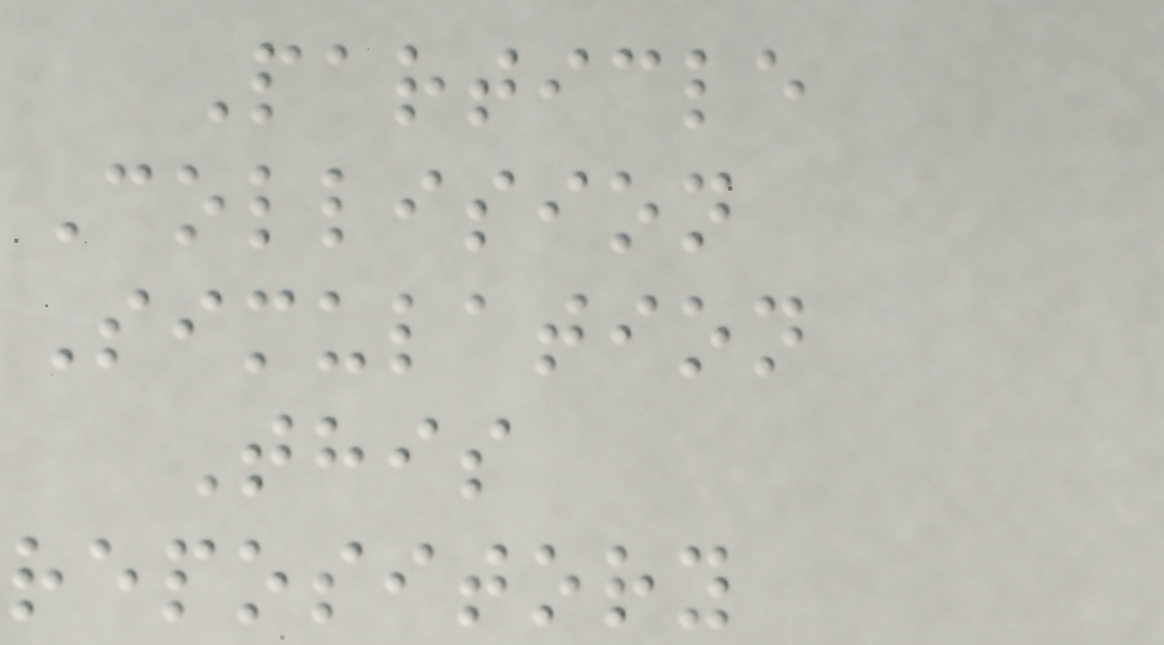Particle
Collision
Simulation
This
repository
